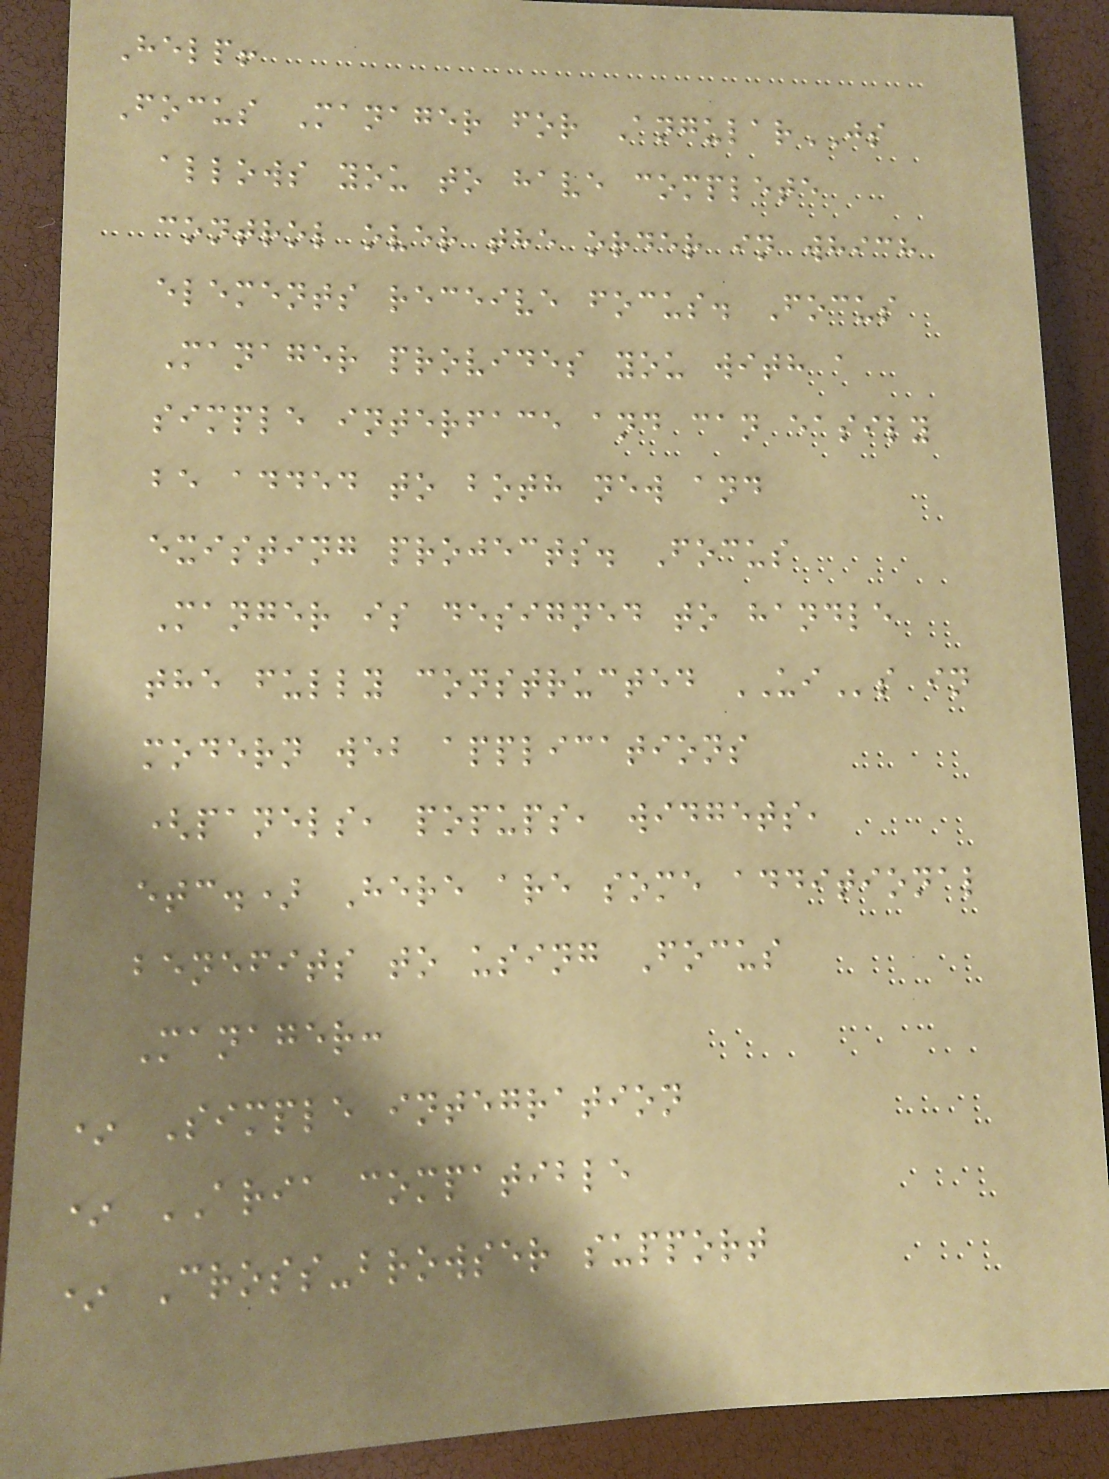Help!
Focus Manager for AngularJS
allows you to have complete
control over the order in which
elements receive focus. Focus
Manager provides you with a
simple interface and can easily
be added to both new and
existing projects. Focus
Manger is designed to handle
the fully constructed UIs in
modern web applications
(panels, popups, widgets,
etc.) Here are some additional
benefits to using Focus
Manager:
* Simple integration
* ARIA compatible
* Cross-browser support
